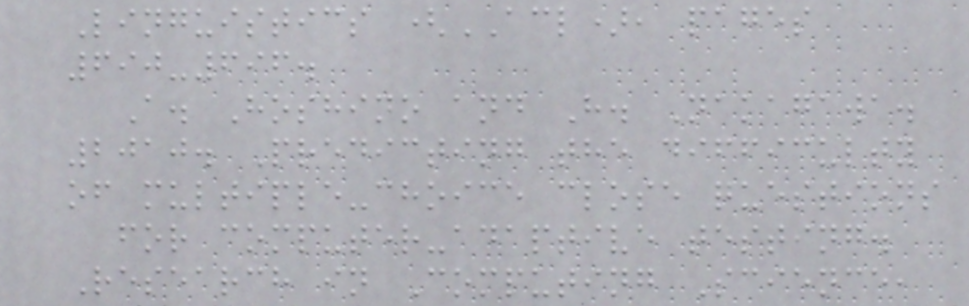Linguistics (ACL), pages
690-696.
A. Hoshino and H. Nakagawa.
2010. Predicting the difficulty
of multiple-choice close questions
for computer-adaptive testing.
Research in Computing Science,
